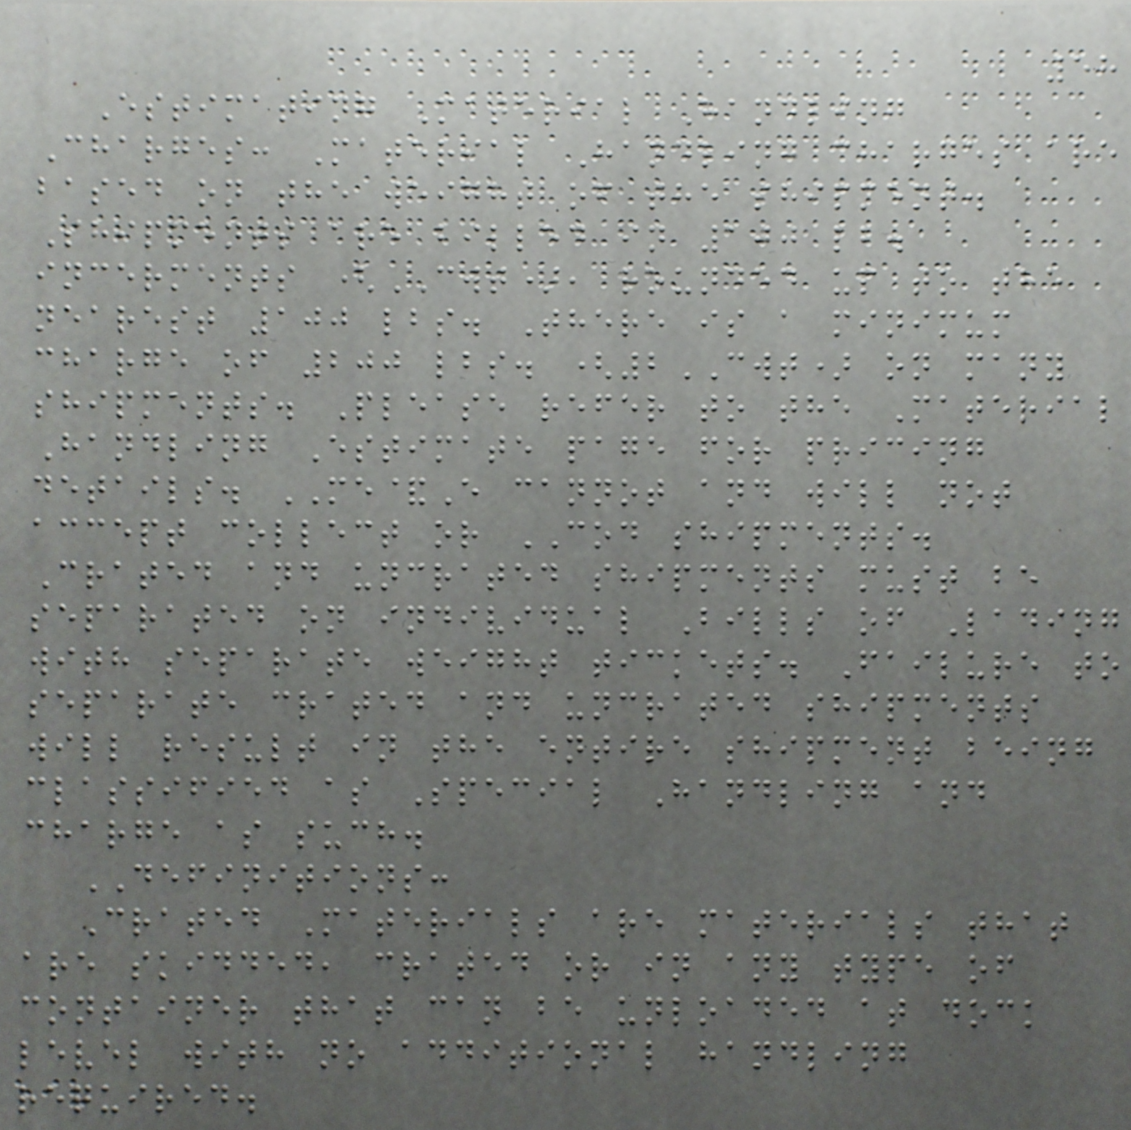58
Estimating Material Handling
Charges: Material Handling charges are
based on the weight of the shipment.
Shipments are billed in 100 lb.
incerments (CWT), rounded up to the
nearest 100 lbs. There is a minimum
charge of 200 lbs. (2CWT) on many
shipments. Please refer to the Material
Handling Estimate page for pricing
details. ME&E cannot and will not
accept collect or COD shipments.
Crated and uncrated shipments must be
separated on individual Bills of Lading
with separate weight tickets. Failure to
separate crated and uncrated shipments
will result in the entire shipment being
classified as Special Handling and
charge as such.
DEFINITIONS:
Crated Materials are materials that
are skidded, crated or in any type of
container that can be unloaded at dock
level with no additional handling
required.
